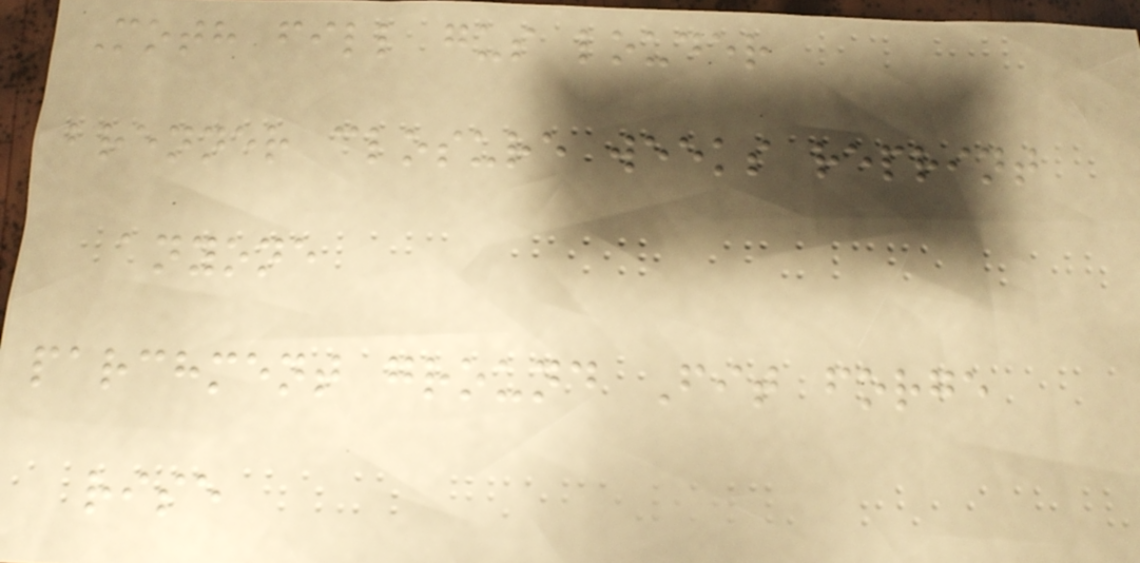Moth fill gus louder
brenner closure weeks reprint
anyone
parchment ground Fit forge
rise
